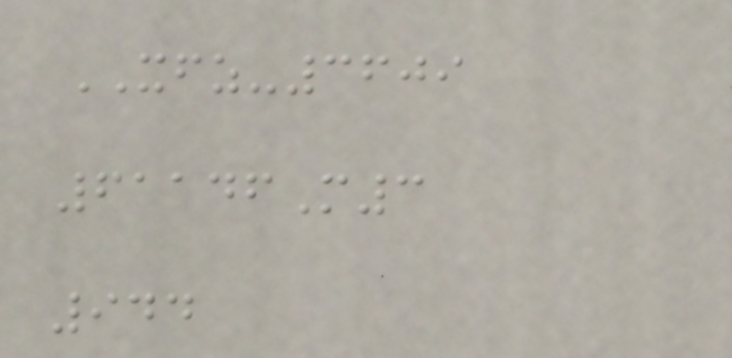XFZ-3609
61146M3
944
